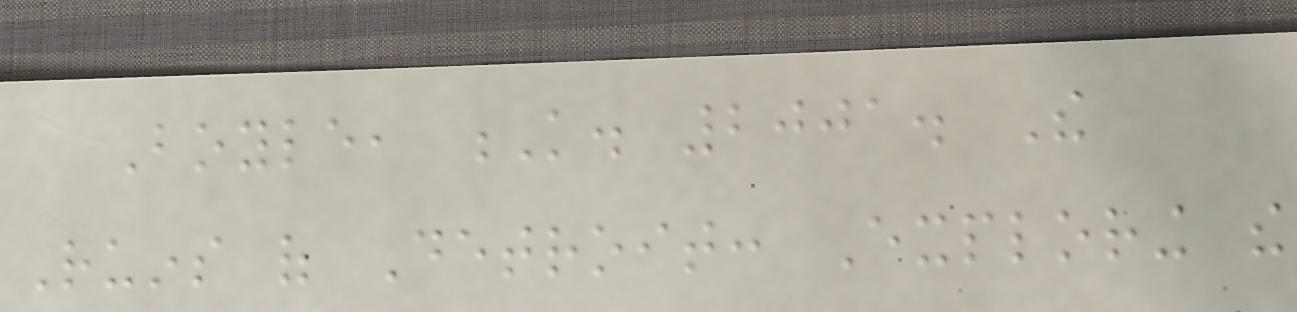Boyle, K. 2001. The
Ruins of Detroit: Exploring the
